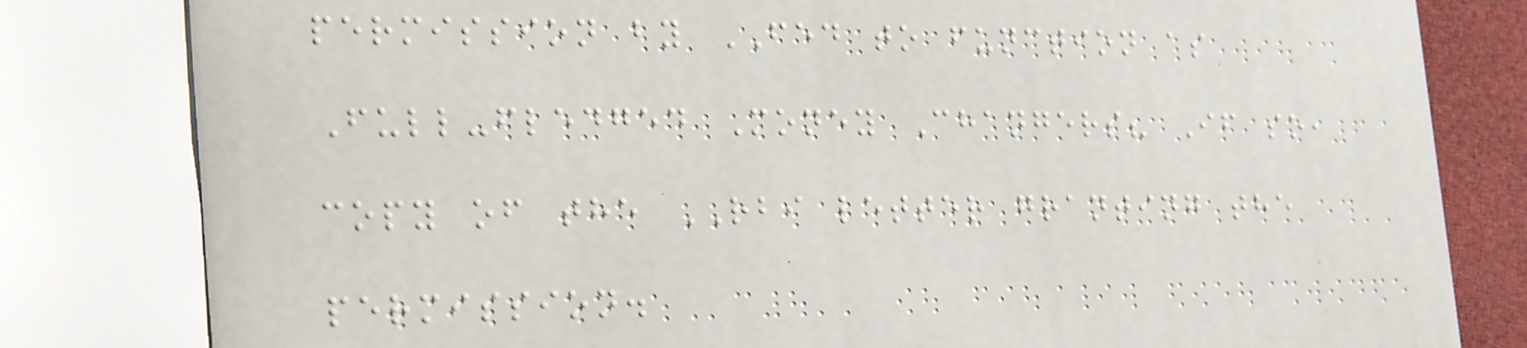permission by FED to function as
Full-fledged Money Changers? If so,
copy of the RBI letter granting the
permission.
